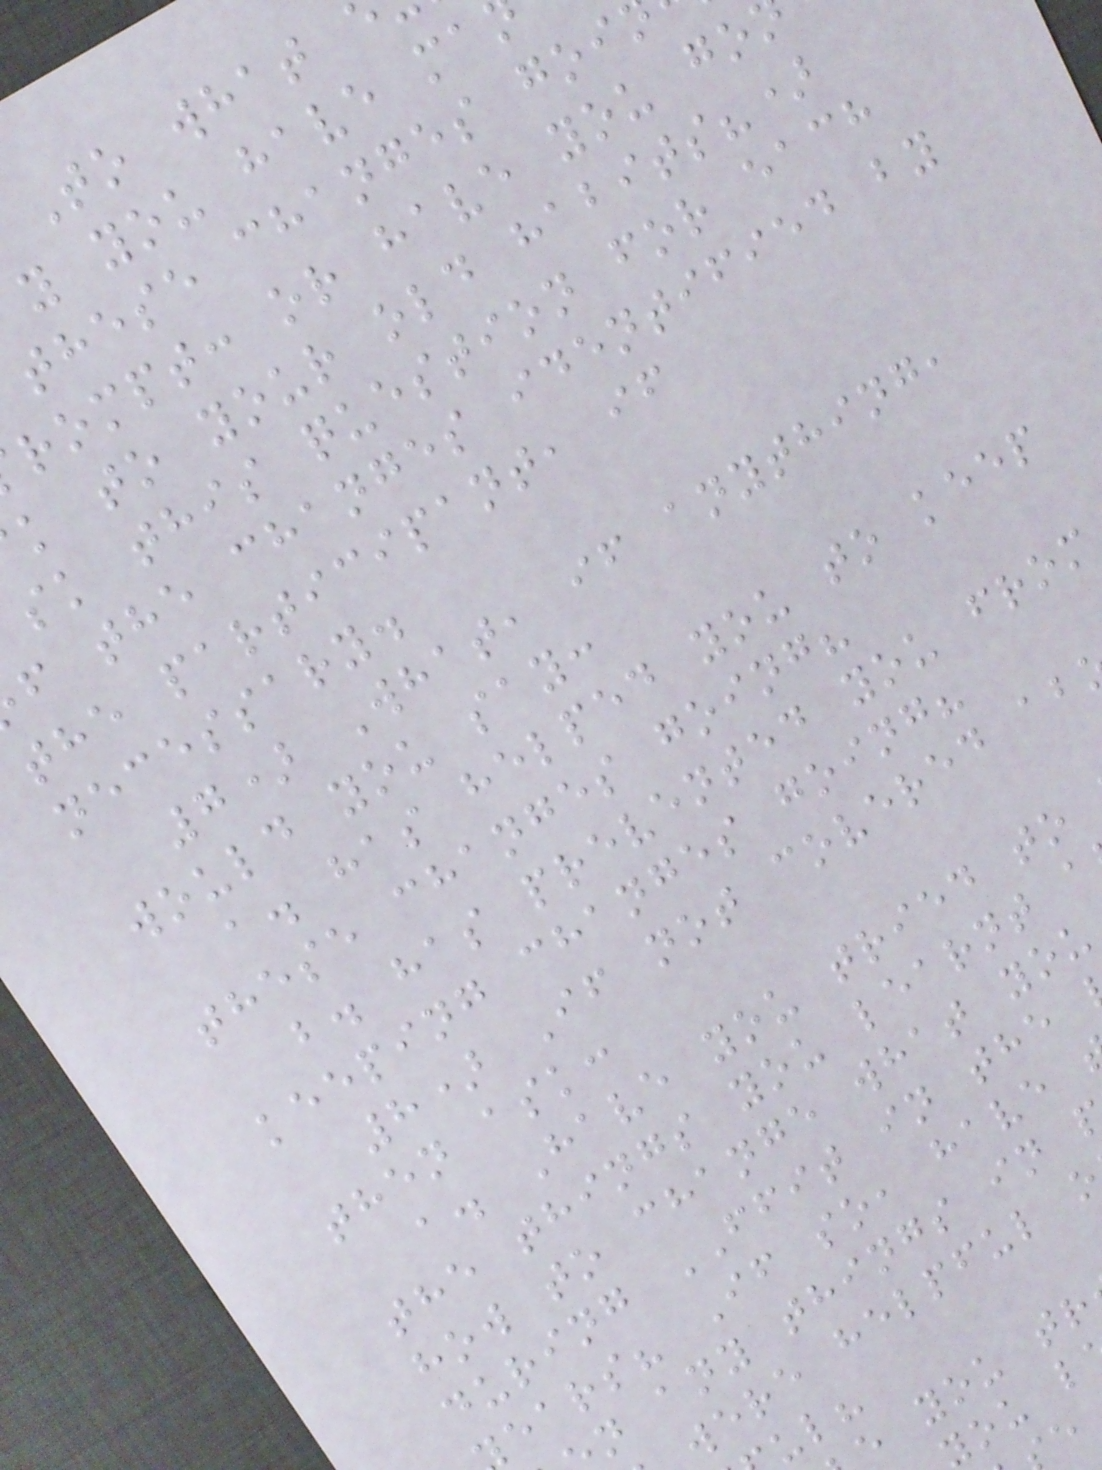To what
y you have ma
these changes goi
rompt: or have you go
k to your old habits?)
sk this question for each
f the changes identified by
the participant, if
necessary.
7) What, if anything,
would you say:
a. has helped you to keep
these changes going?
b. has prevented you from
keeping changes going?
8) If not covered ab
then ask:
a. Have you tried to
the things you learnt a
how to change what you
during FFIT in the
ears? If so, have
n any things in
were helpful o
e you tr
